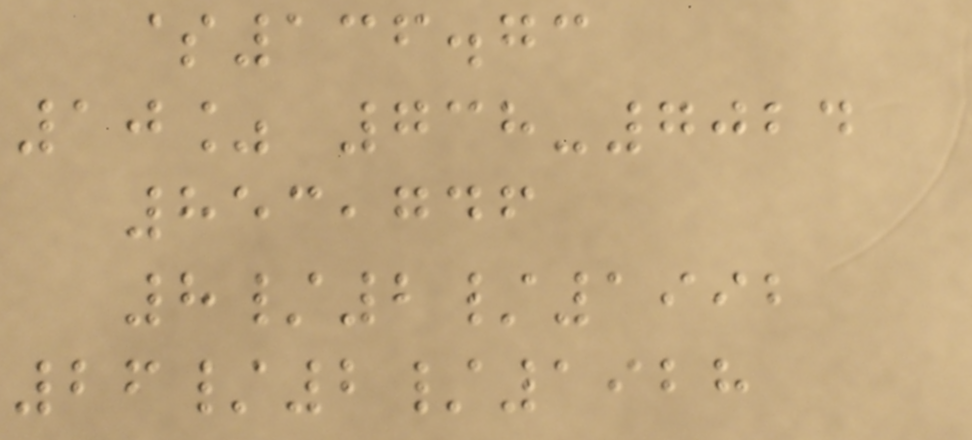$136.73
10% 738-7024
853,746
8/2/1992
26/2/1928
